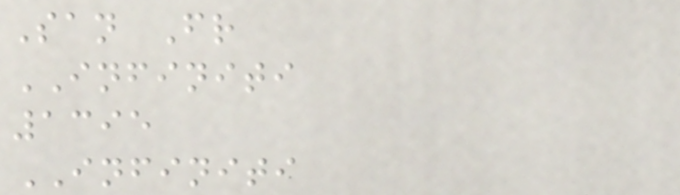San Fr
INFINITI
1395
INFINITI
